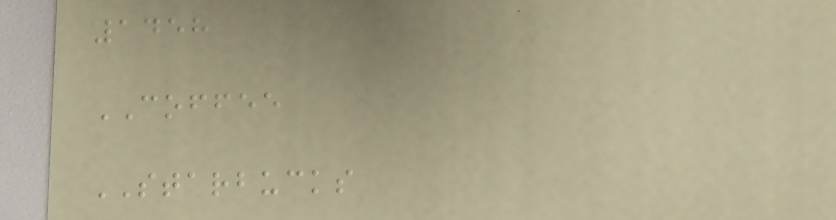1458
COFFEE
STARBUCKS
